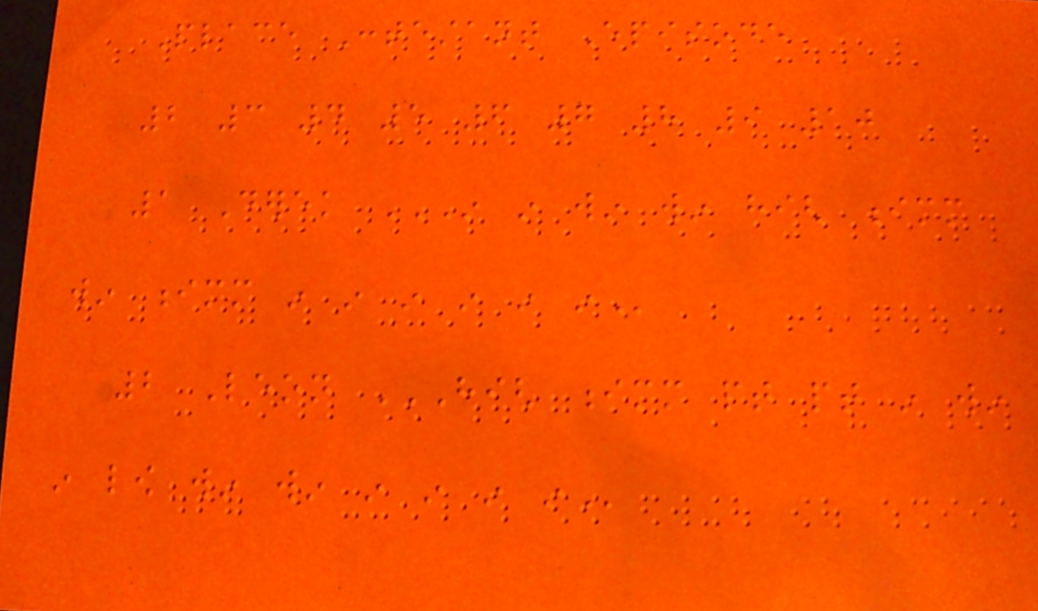Place Contestant Episode
2 3 4 5 6 7 8 9 10
1 Derek IN IN WIN WIN HIGH IMM
WIN IMM IN IN IN IN IN IN
2 Leon HIGH IMM PT PT IN WIN
IN LOW WIN WIN IN IN IN IN
